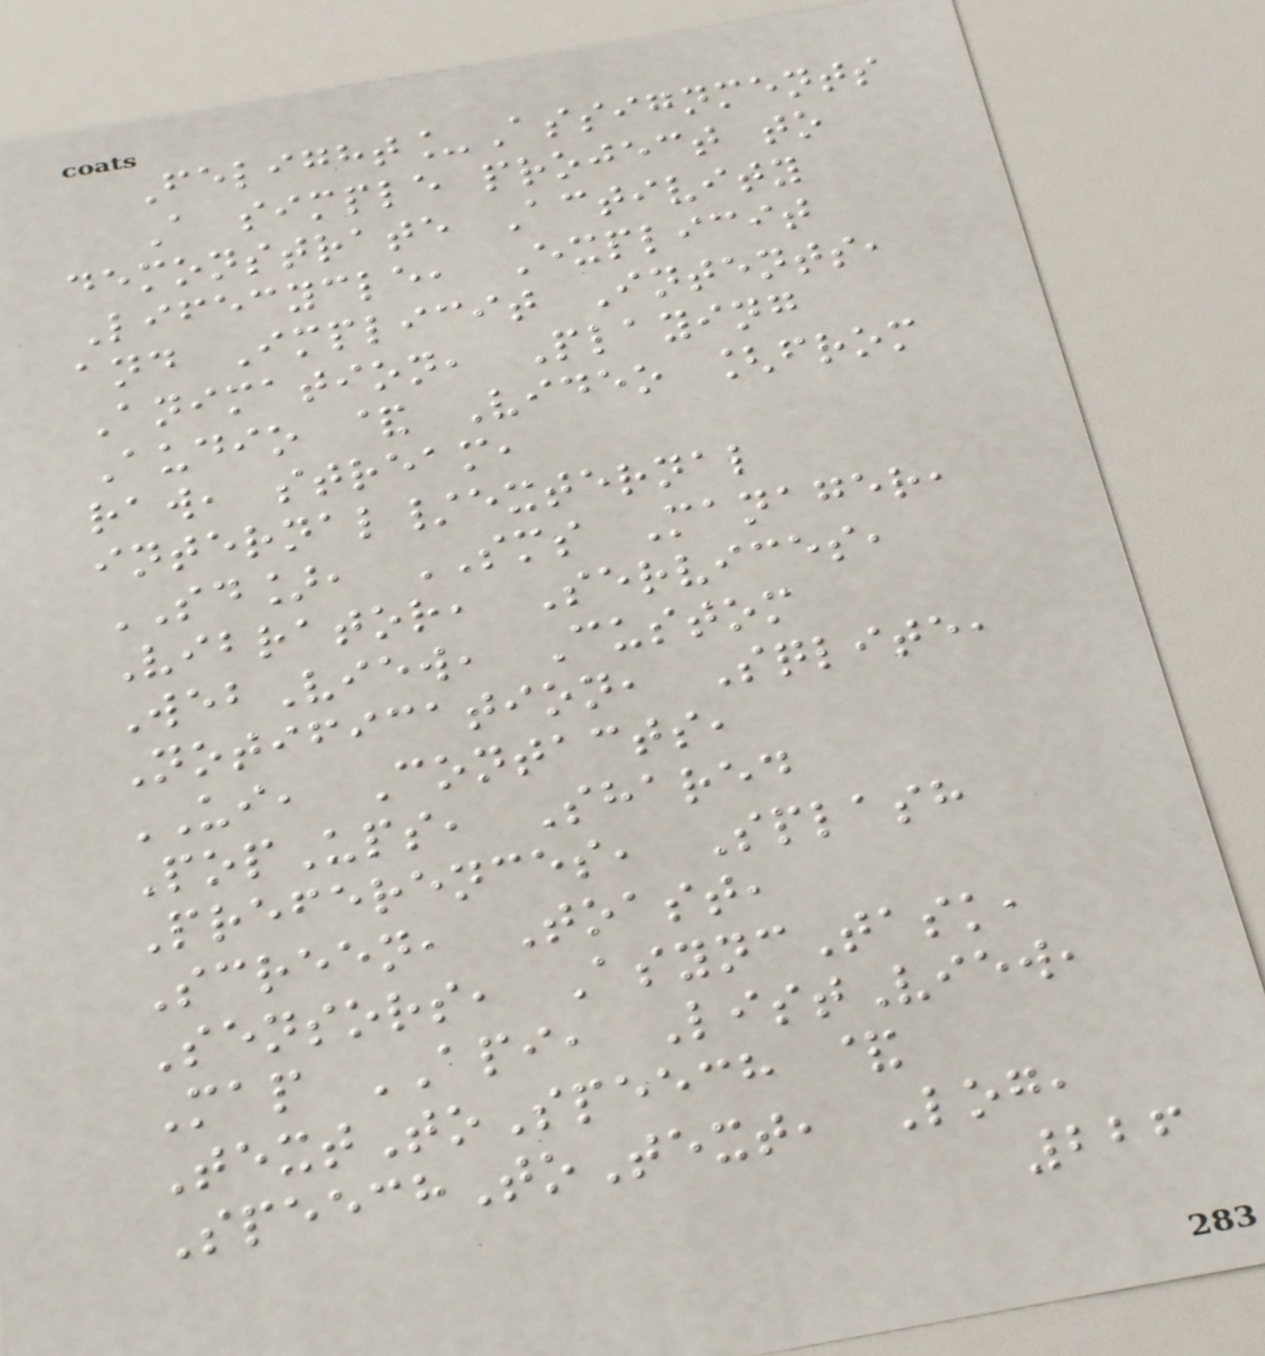Felight_Assignments
A simple project to
demonstrate Activity
Lifecycle, Explicit
and Implicit Intents,
Animation, Playing
Audio & Video [from
raw, stream,
internal/external
SD], SMS Manager,
Vibrator, Services,
WebView, Custom
Notification, Sqlite,
UI, Contacts,
PopUps, Shared
Preferences, Splash
Screen, Toast,
Sensors, AsyncTask,
Map API, ListView,
TextToSpeech &
SpeechToText, Log,
226
